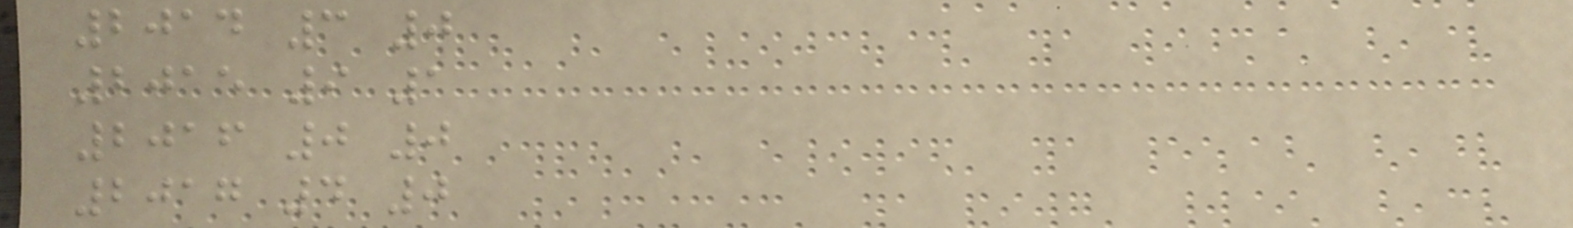2014 3 0
2015 9 1
2016 0 0
2017 4 0
